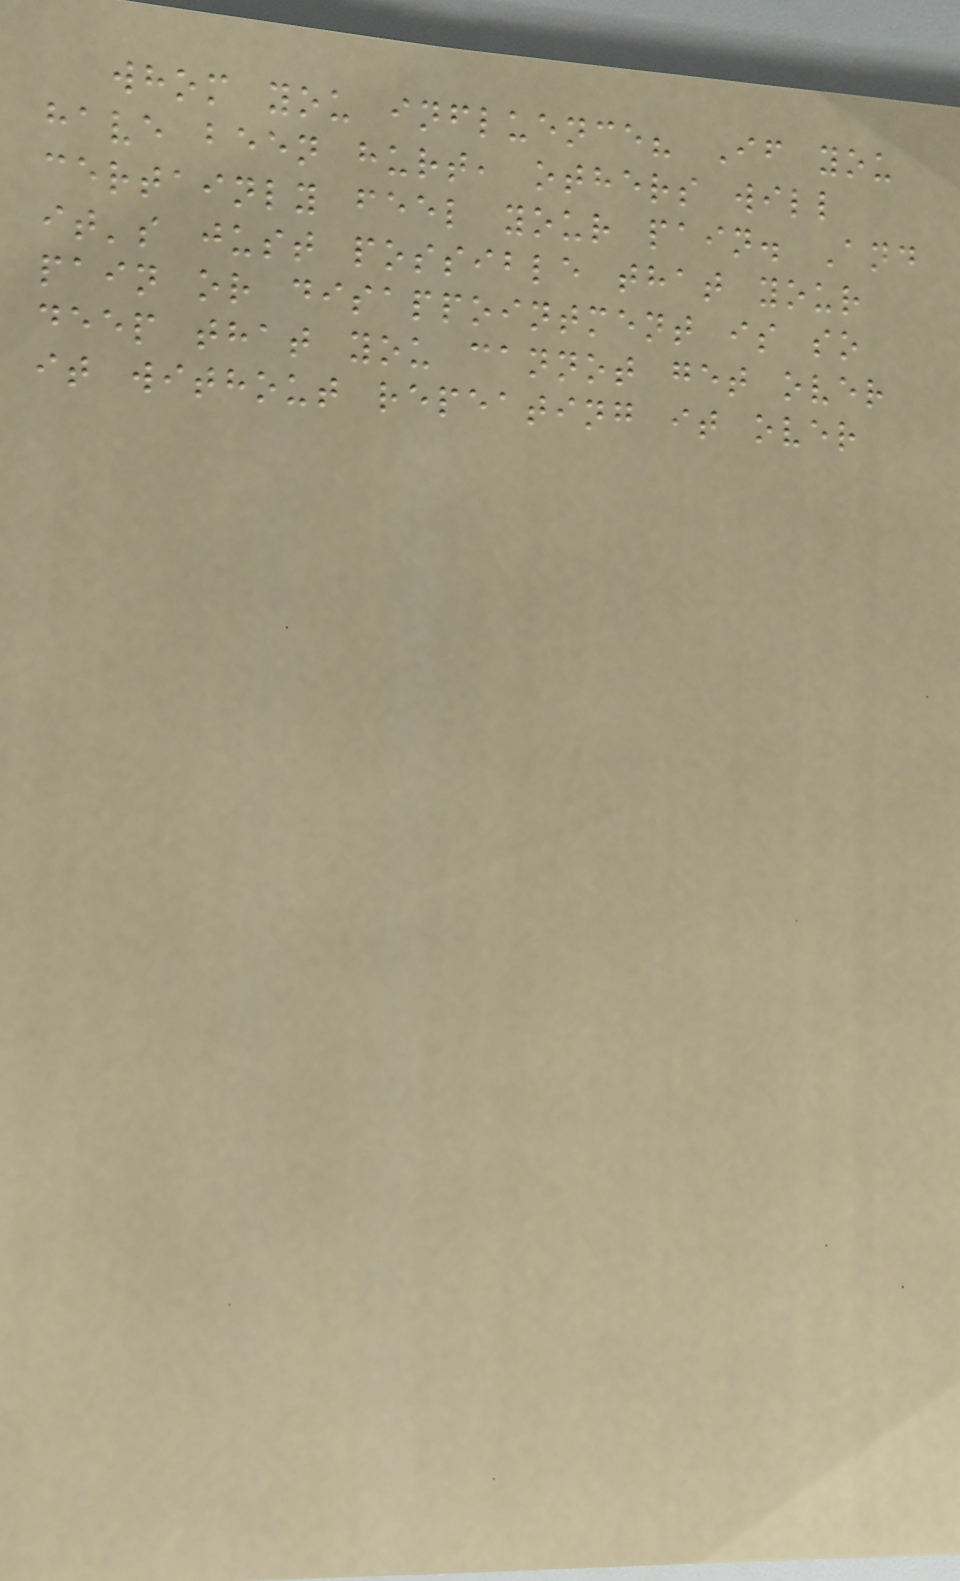whom you influence? If you
have been hurt, others will
certainly feel your pain. And
it's just possible that your
pain or disappointment is so
deep that you cannot get over
it without repeating it over
